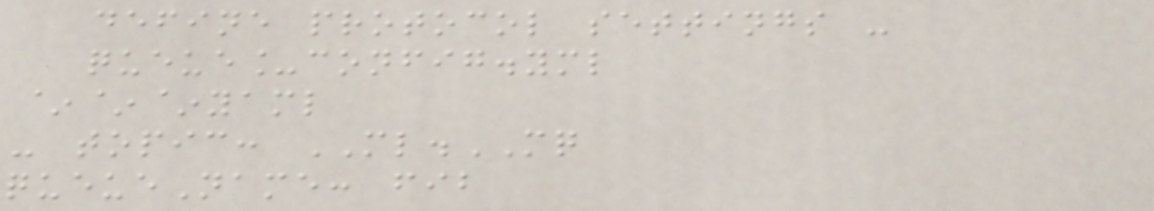define protocol settings -
queue_config.yml
~~~yaml
- topic: ML.MQ
queueName: fib
